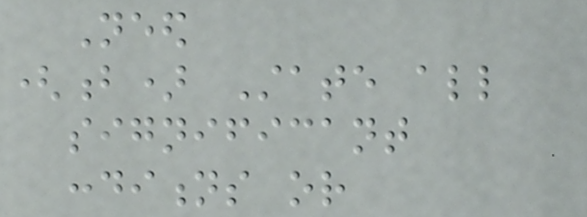Need
(b) State all
significant
conditions or
